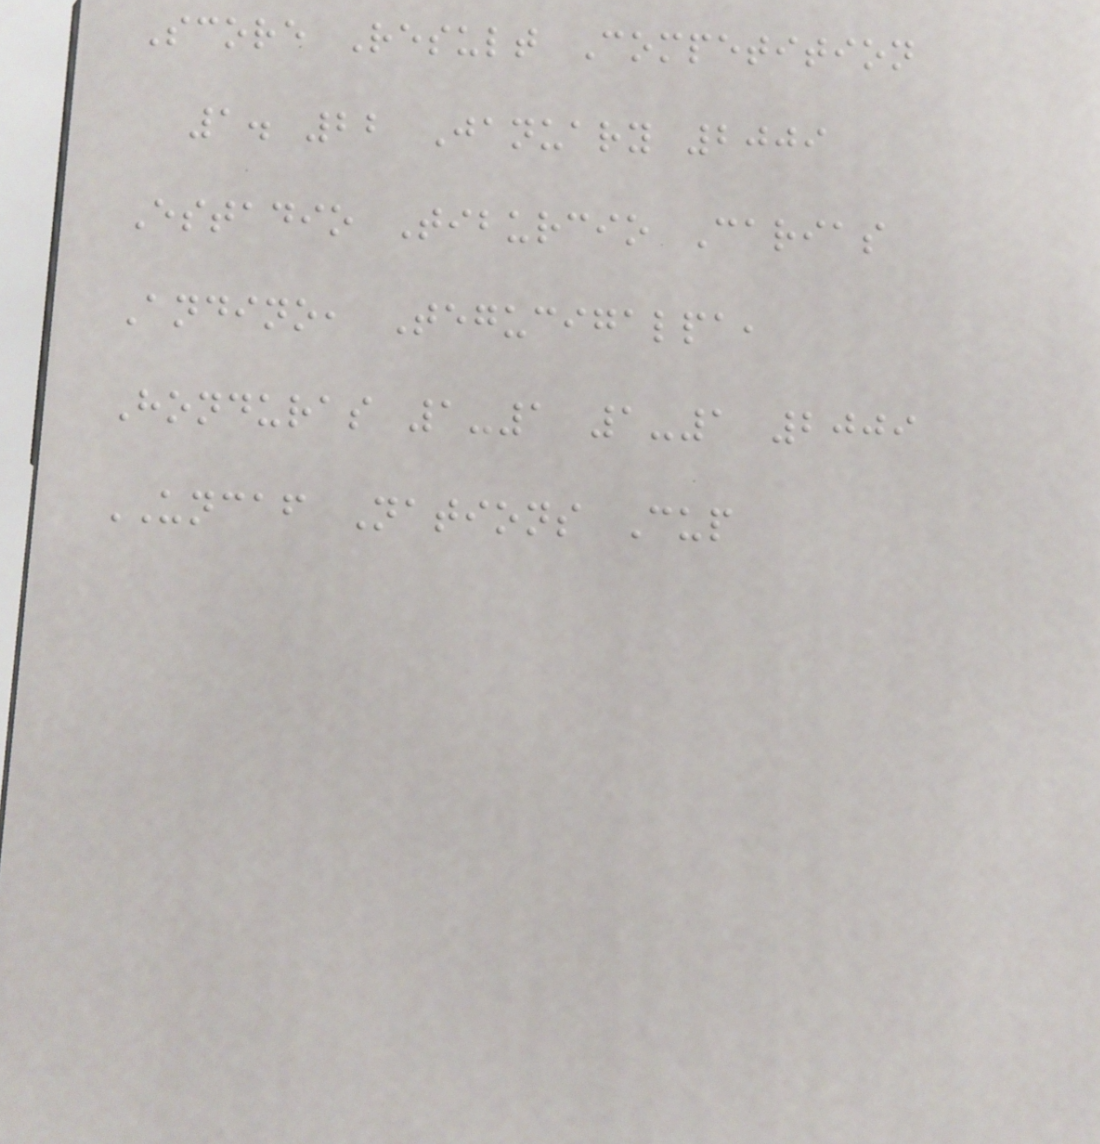Score Result Competition
1. 22 January 2009
Estadio Tiburcio Carias
Andino, Tegucigalpa,
Honduras 1-1 1-1 2009
UNCAF Nations Cup
